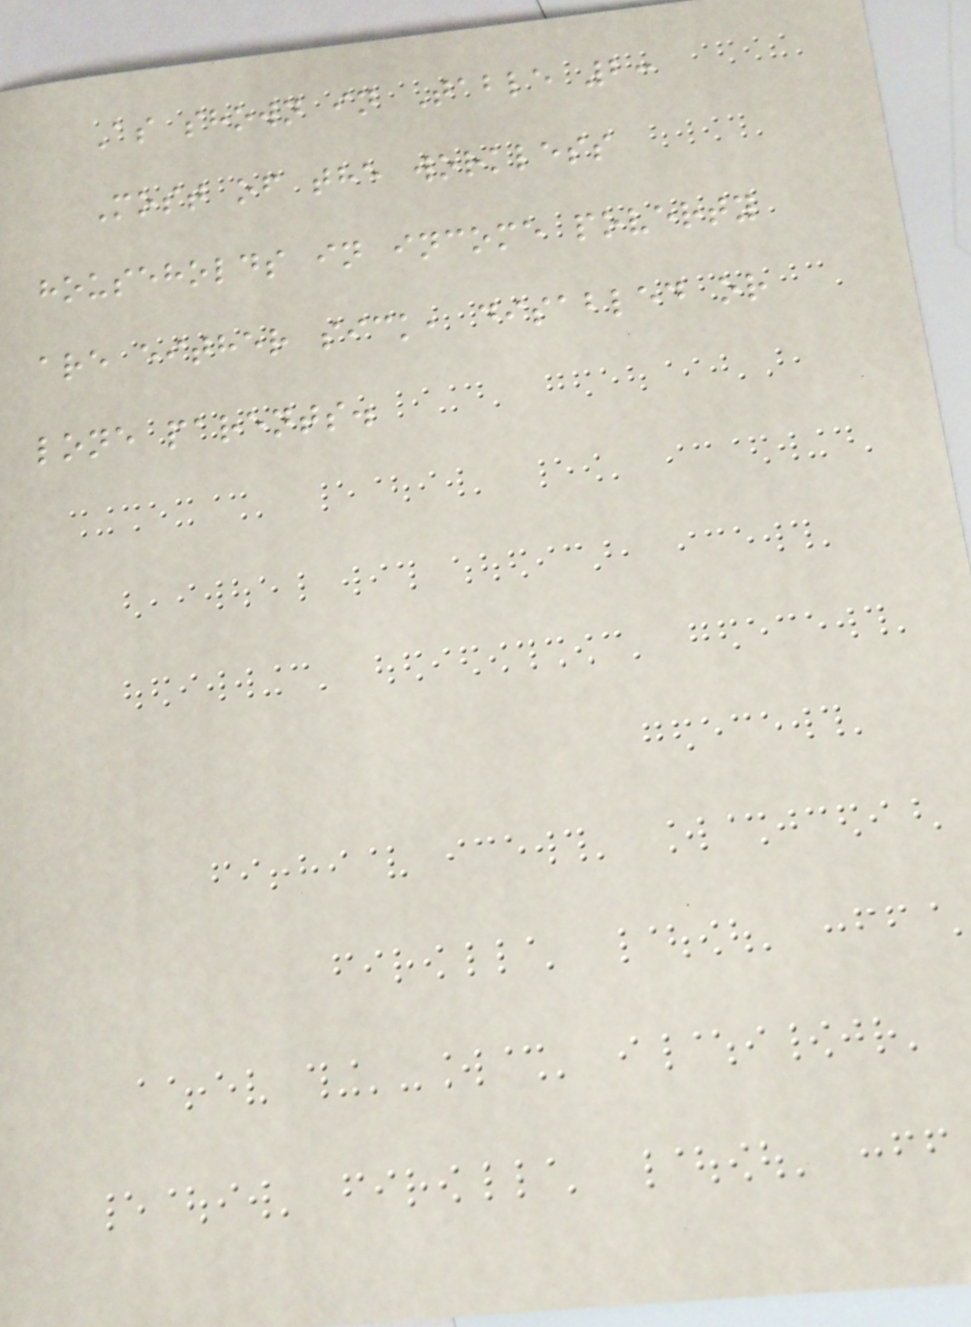As shown in Table 2:
Most of the workless
households in income poverty
are either sick, disabled or
lone parents.
